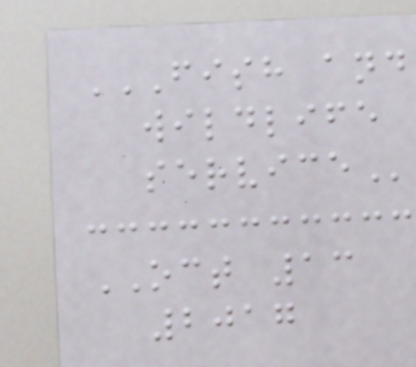FISH AND
WILDLIFE
SERVICE
OCT 13
2017
